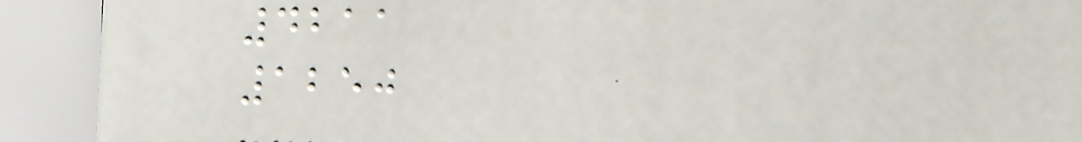4211
1250
